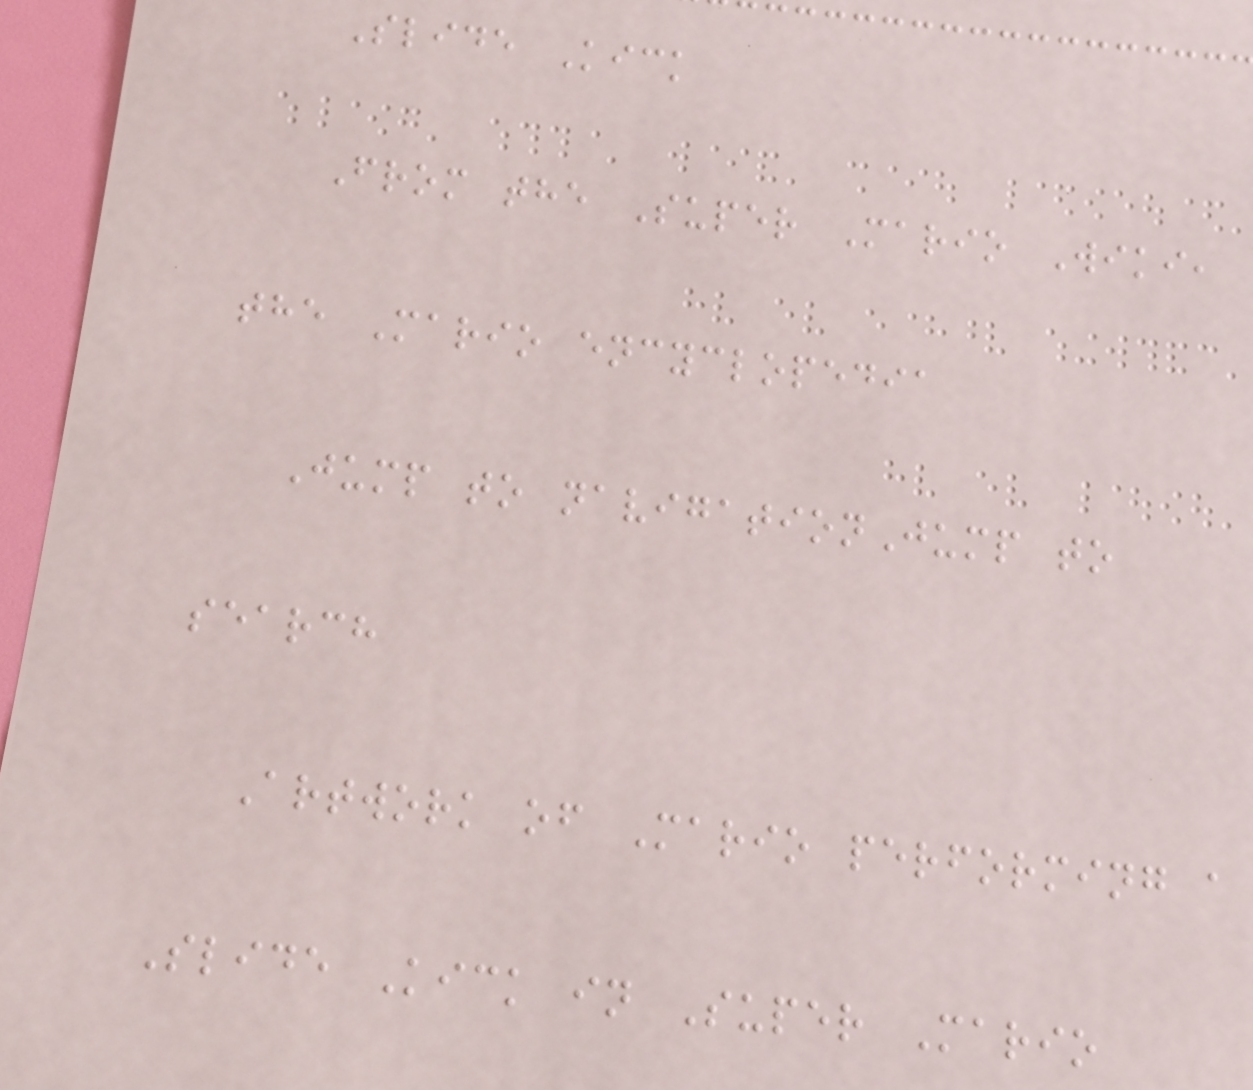Slide Kick
From the Super Mario Wiki,
the Mario encyclopedia
Jump to navigationJump to
search
Artwork of Mario performing a
Slide Kick in Super Mario
